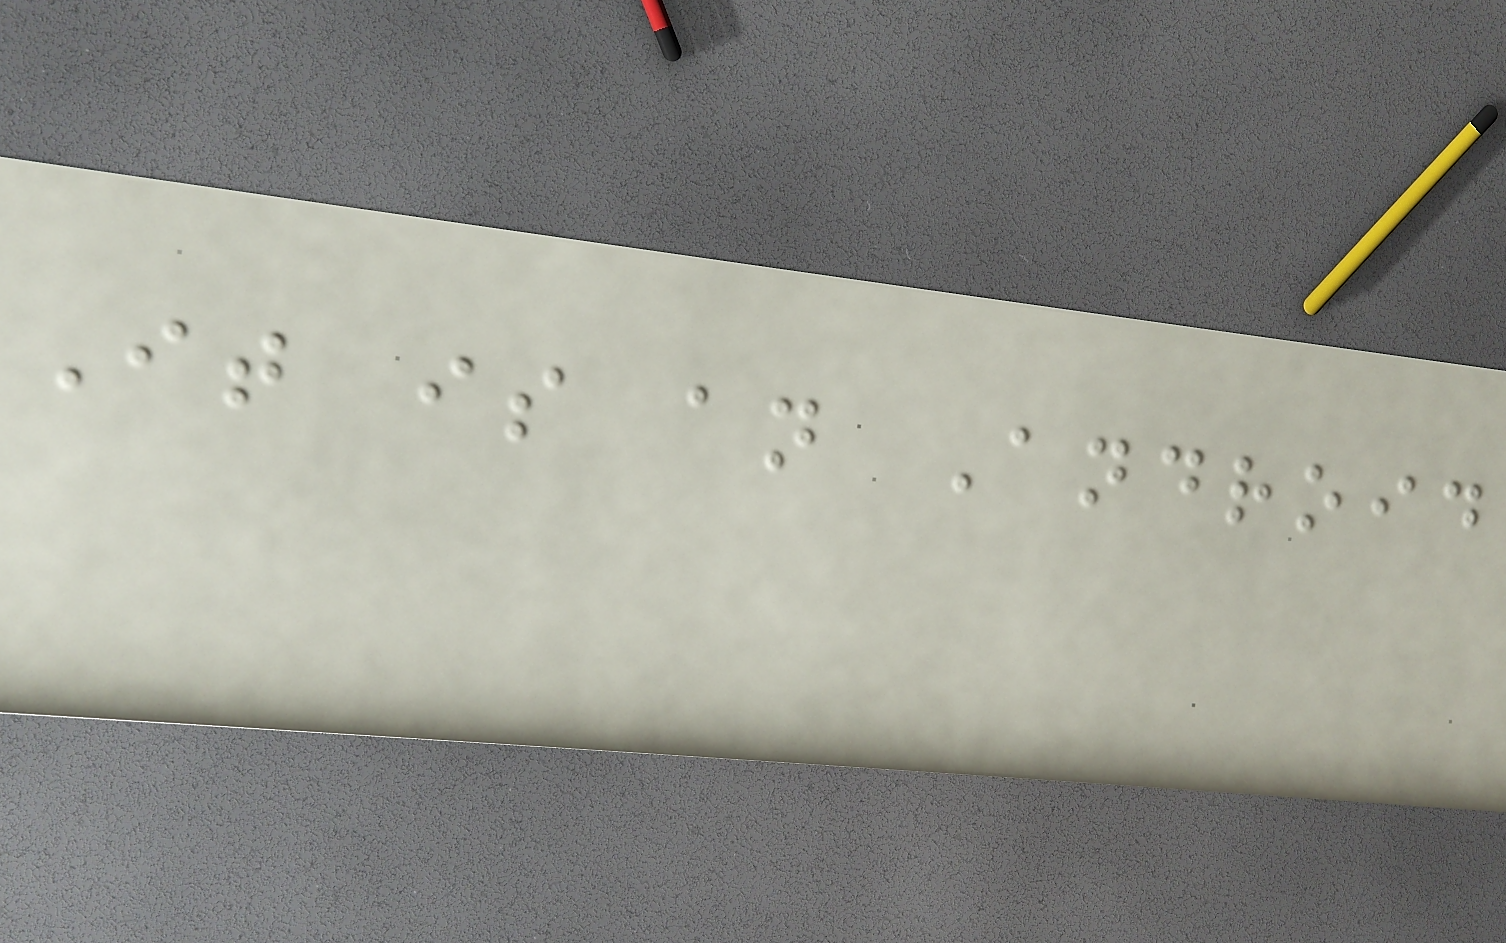It is an Android
